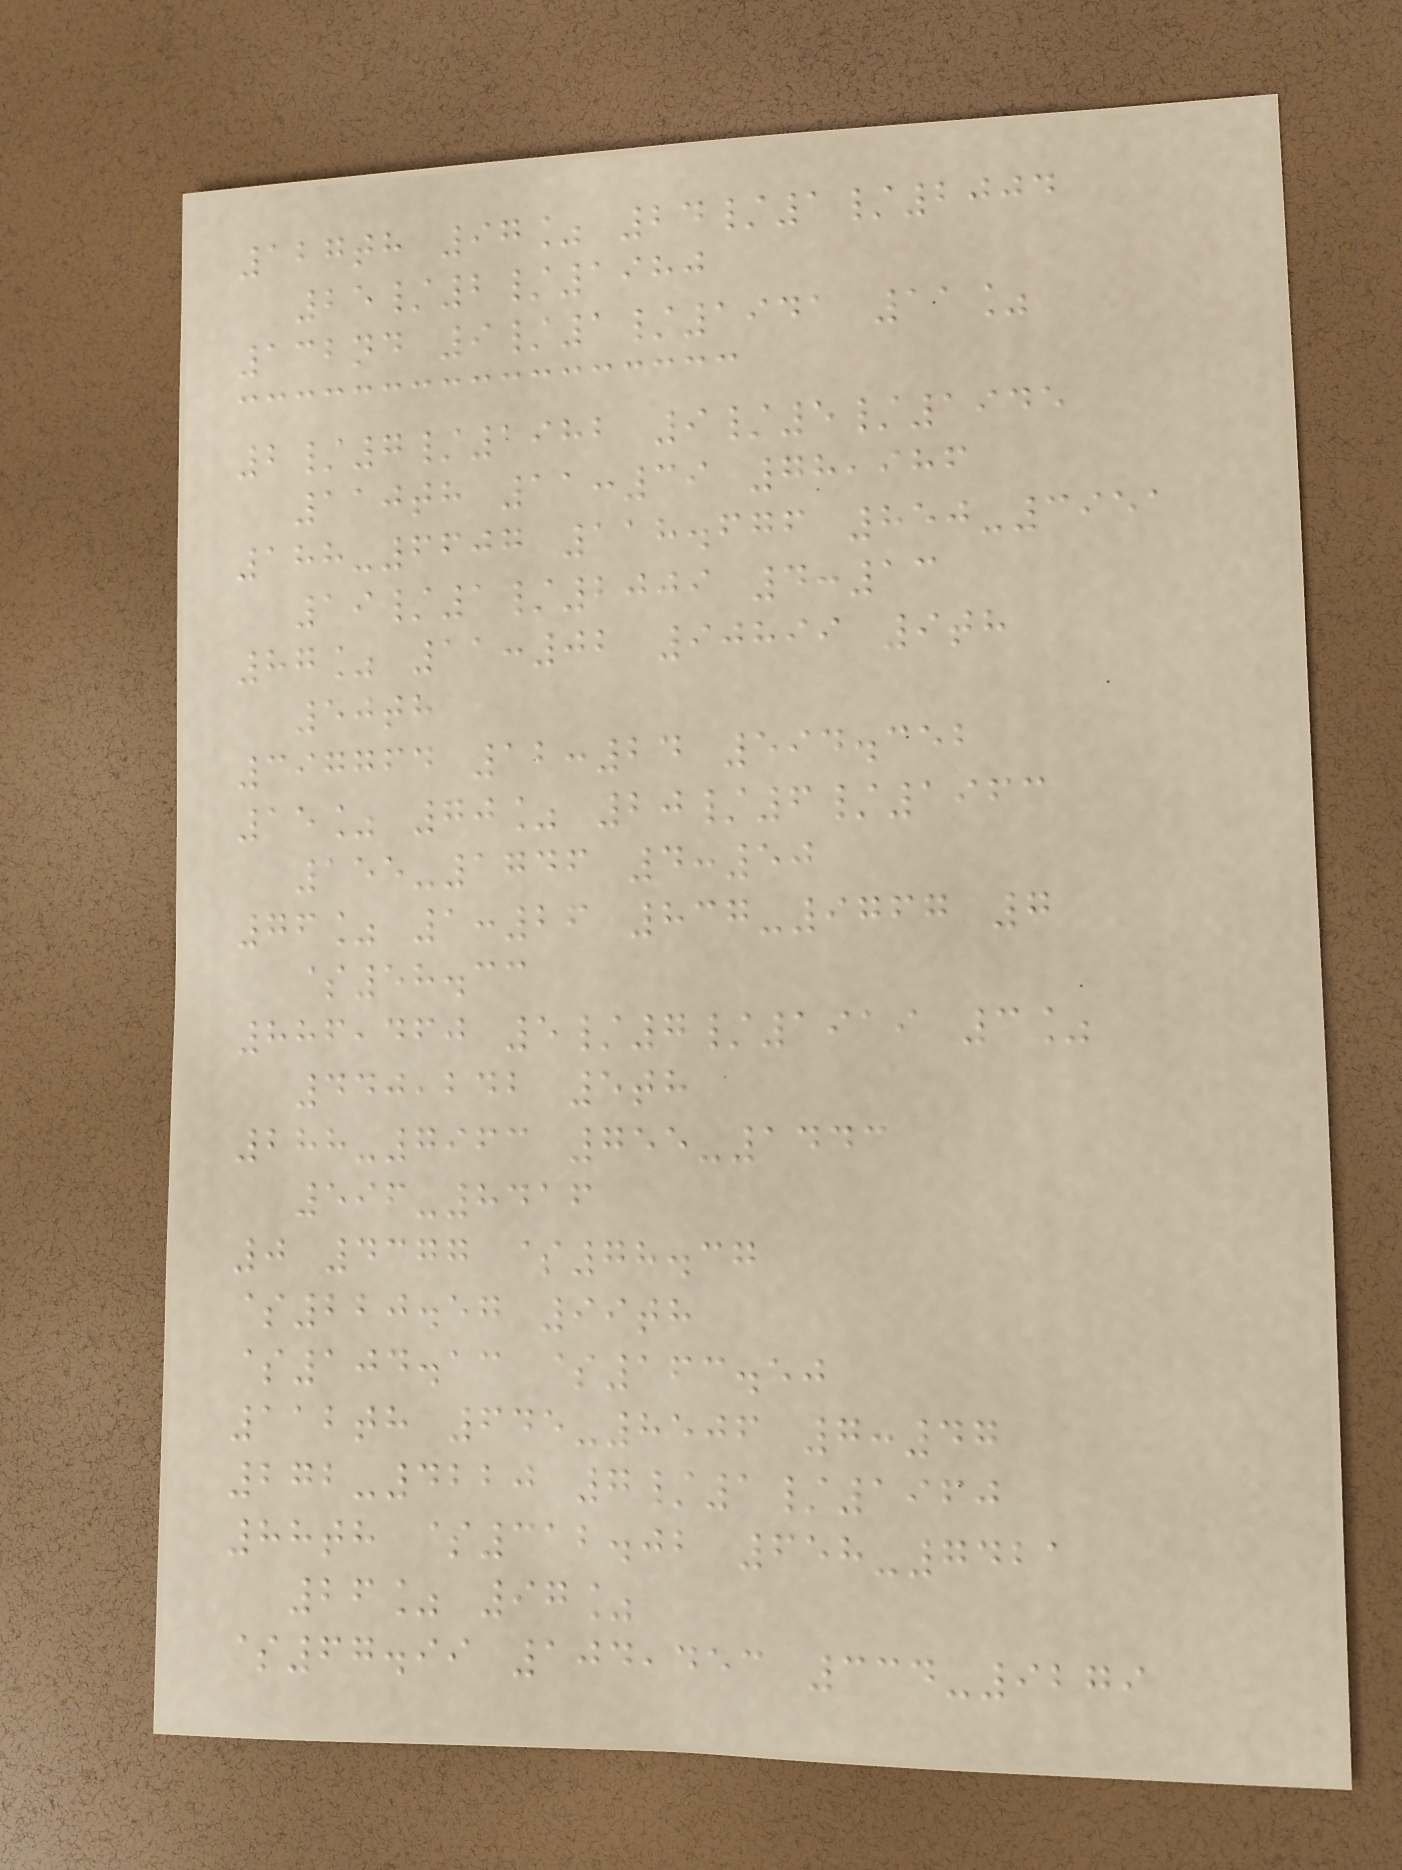127th 97% 24/1/2004
25/2/1980
132nd 9/1/1941 11%
2/7/1982 9/5/1945
110th 11:39 78,986
188-6607 118.676 850-3951
19/1/2009 4:13
87% 11:02 90899 9th
50th
397764 12:24 594.352
15% 70% 20/6/1963
155-1746 4:50
76% 1:26 837-9767 7
$58.33
886,460 5/7/1919 3%
440,242 5th
288-7963 755-1443
596-8416
0 4377 $78.37
$220.57 99th
$104.13 $163.50
112th 645-8506 7:47
272-4220 7/1/1960
88th $312.02 658-7421
26% 97%
$67.99 104,453 334-9279
